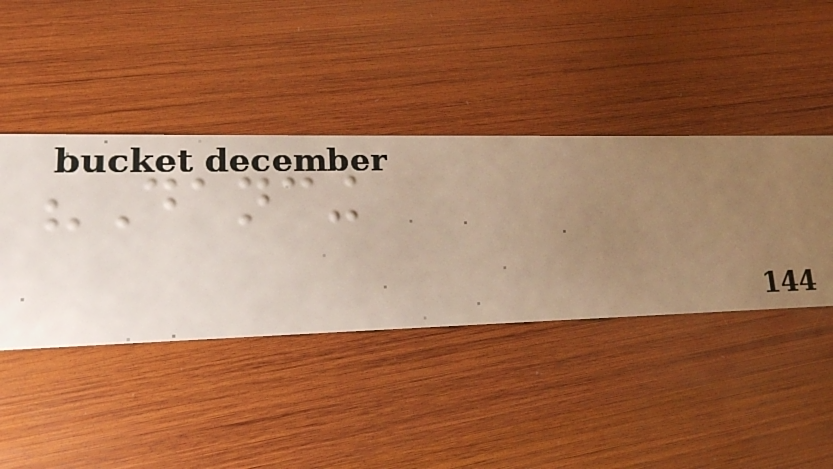"Dancing
